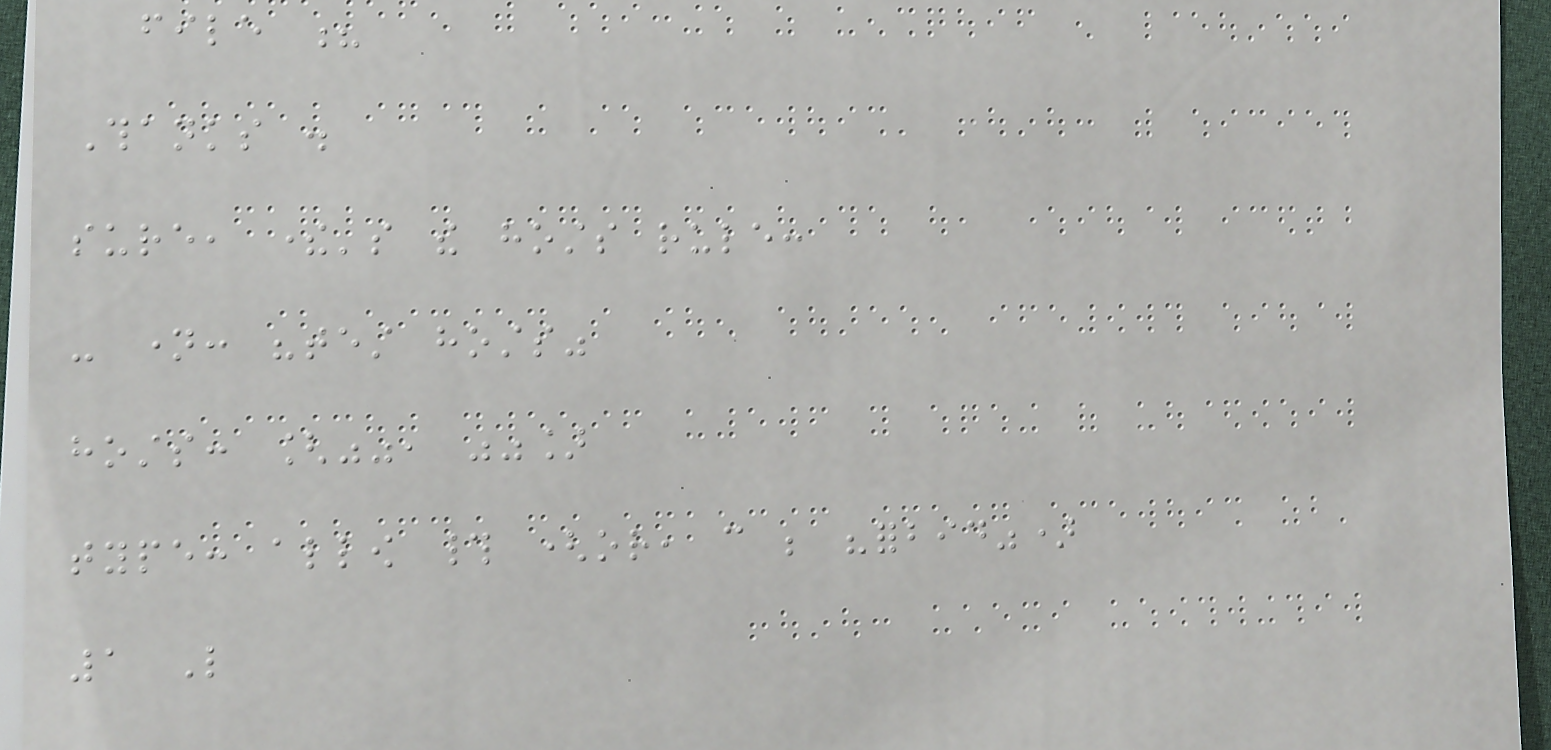file ?
Thanks .
sure, there's the hosts rule:
- name: "test hosts"
hosts: ["", ""]
type: allow # (or, can be "forbid")
1 Like
